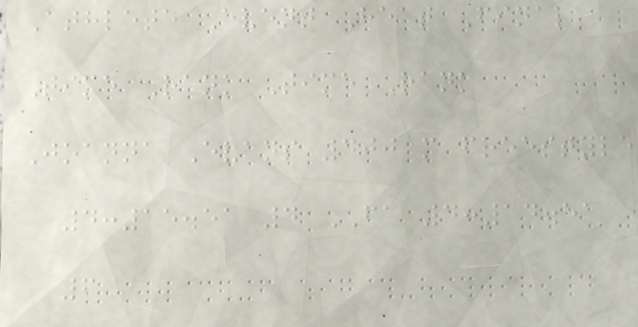Athlete Event Heat Final
Time Rank Time Rank
Joanna Evans 400 m freestyle
4:15.51 4 FA 4:14.51
6
